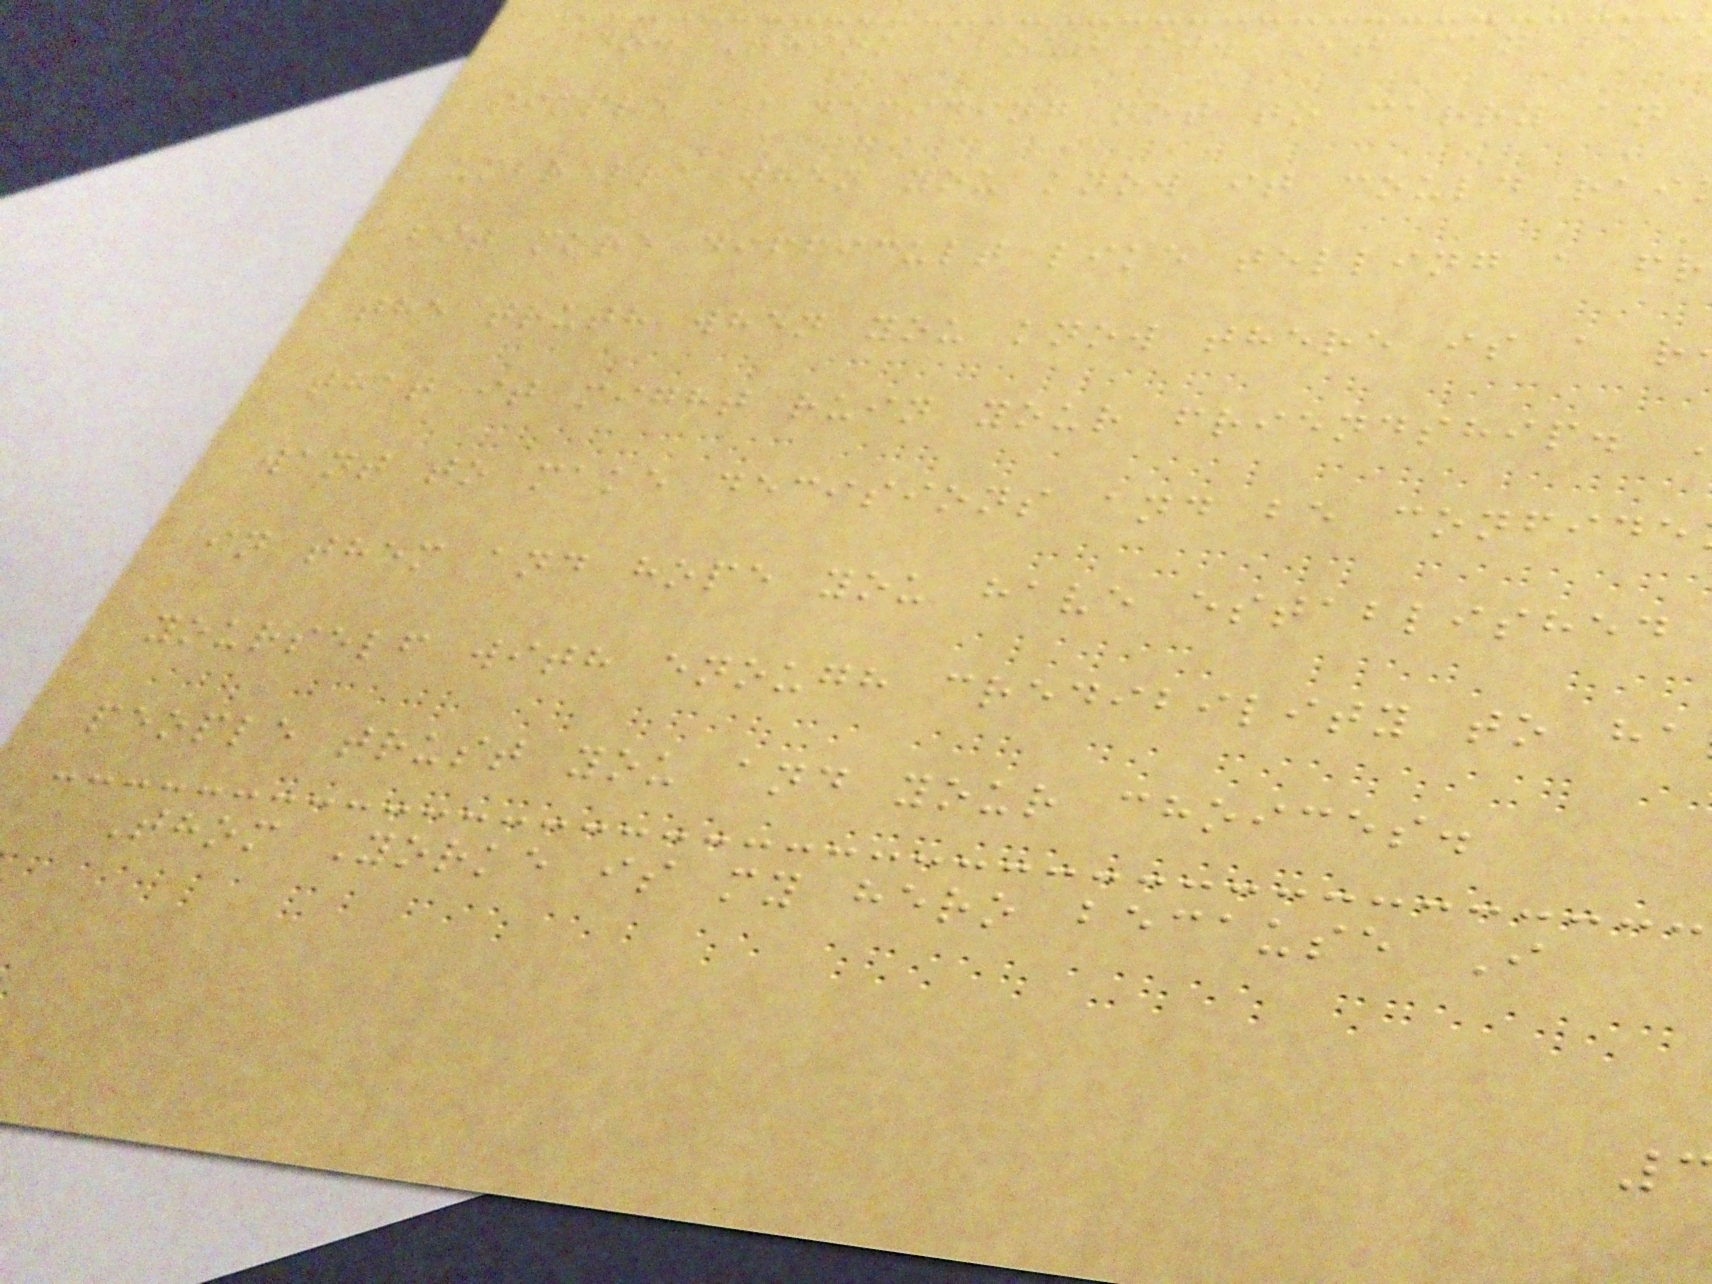do. Think about it. It can be
simple as deciding not to carry an
umbrella when you know it could rai
bit more difficult like telling a fr
the truth when you know there is a r
that it might ruin your friendship.
want to make decisions and be confide
in them and hope you have established
yourself with enough credibility to ha
people trust you and your choices.
Thom Yorke is my hero because I
